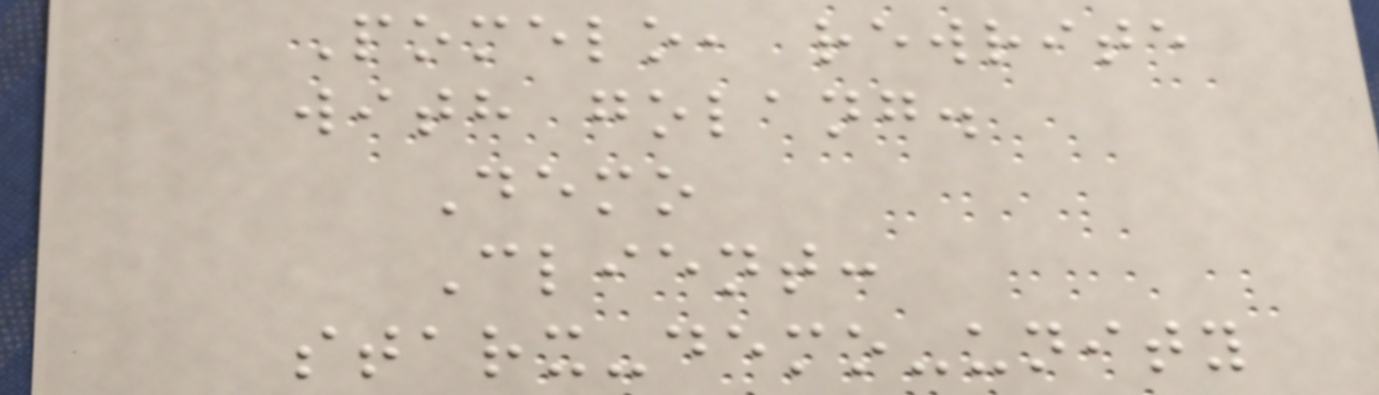Pomelo, rewrite
with golang.
Demo
Client:
starx-demo-unity
